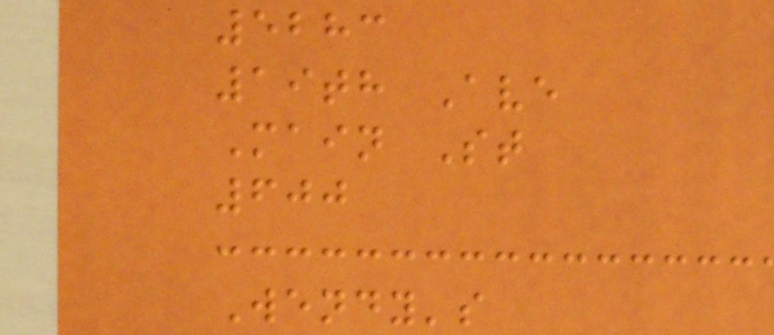5283
19th Ave
Main St
600
Wendy's
